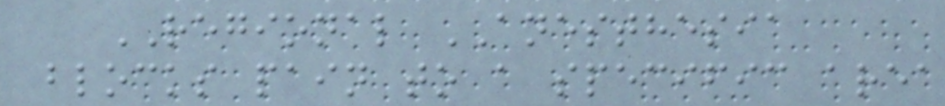REGIONAL ANESTHESIA
blocks pain to a specific area
